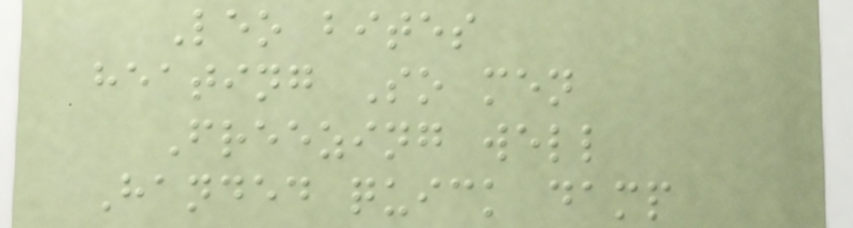Leo bites
heating So men
Freezing well
Handed quick damp
